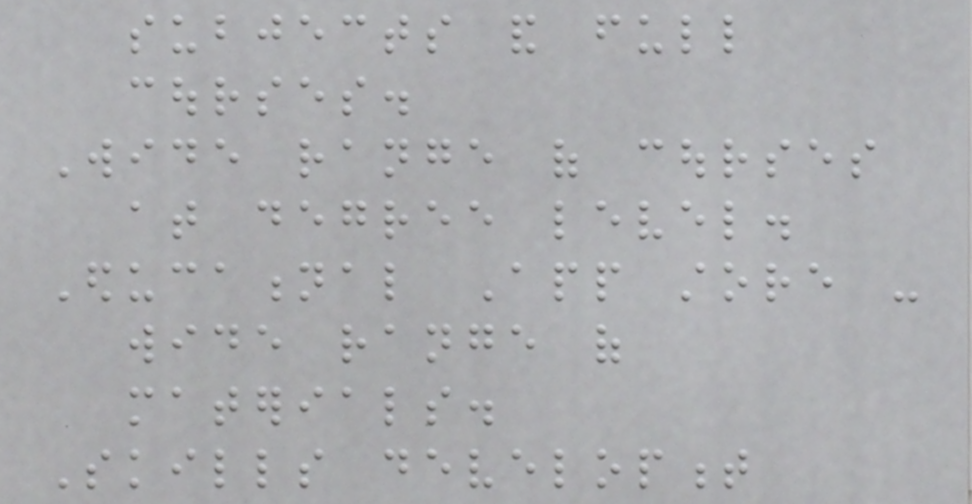subjects and full
courses.
Wide range of courses
at degree level.
Educational App store -
wide range of
materials.
Skills development
